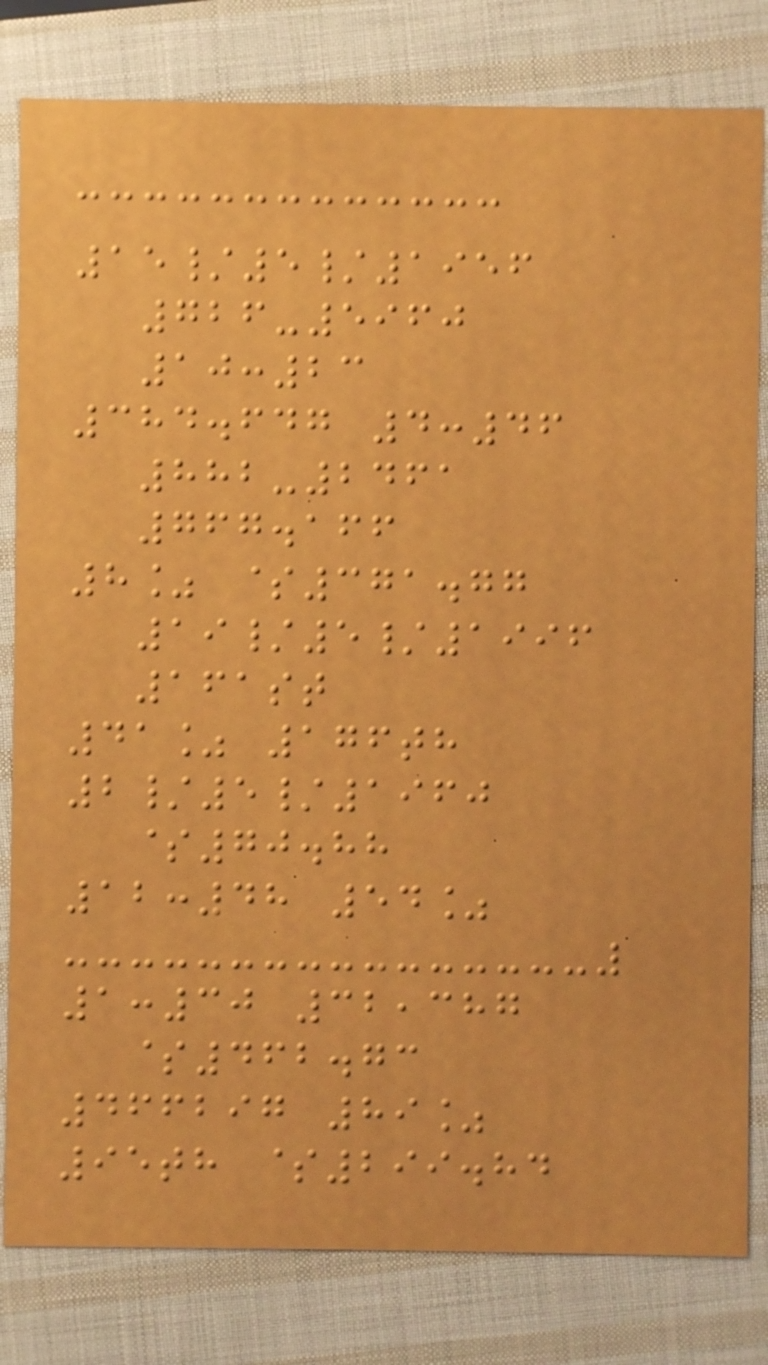15/5/1956
726-5960
10:23
384.647 4:46
882-2461
767.166
8% $371.77
19/5/1996
161st
41% 176th
2/5/1960
$70.88
12:48 54%
1:30 32,387
$462.73
466297 89%
95th $299.84
